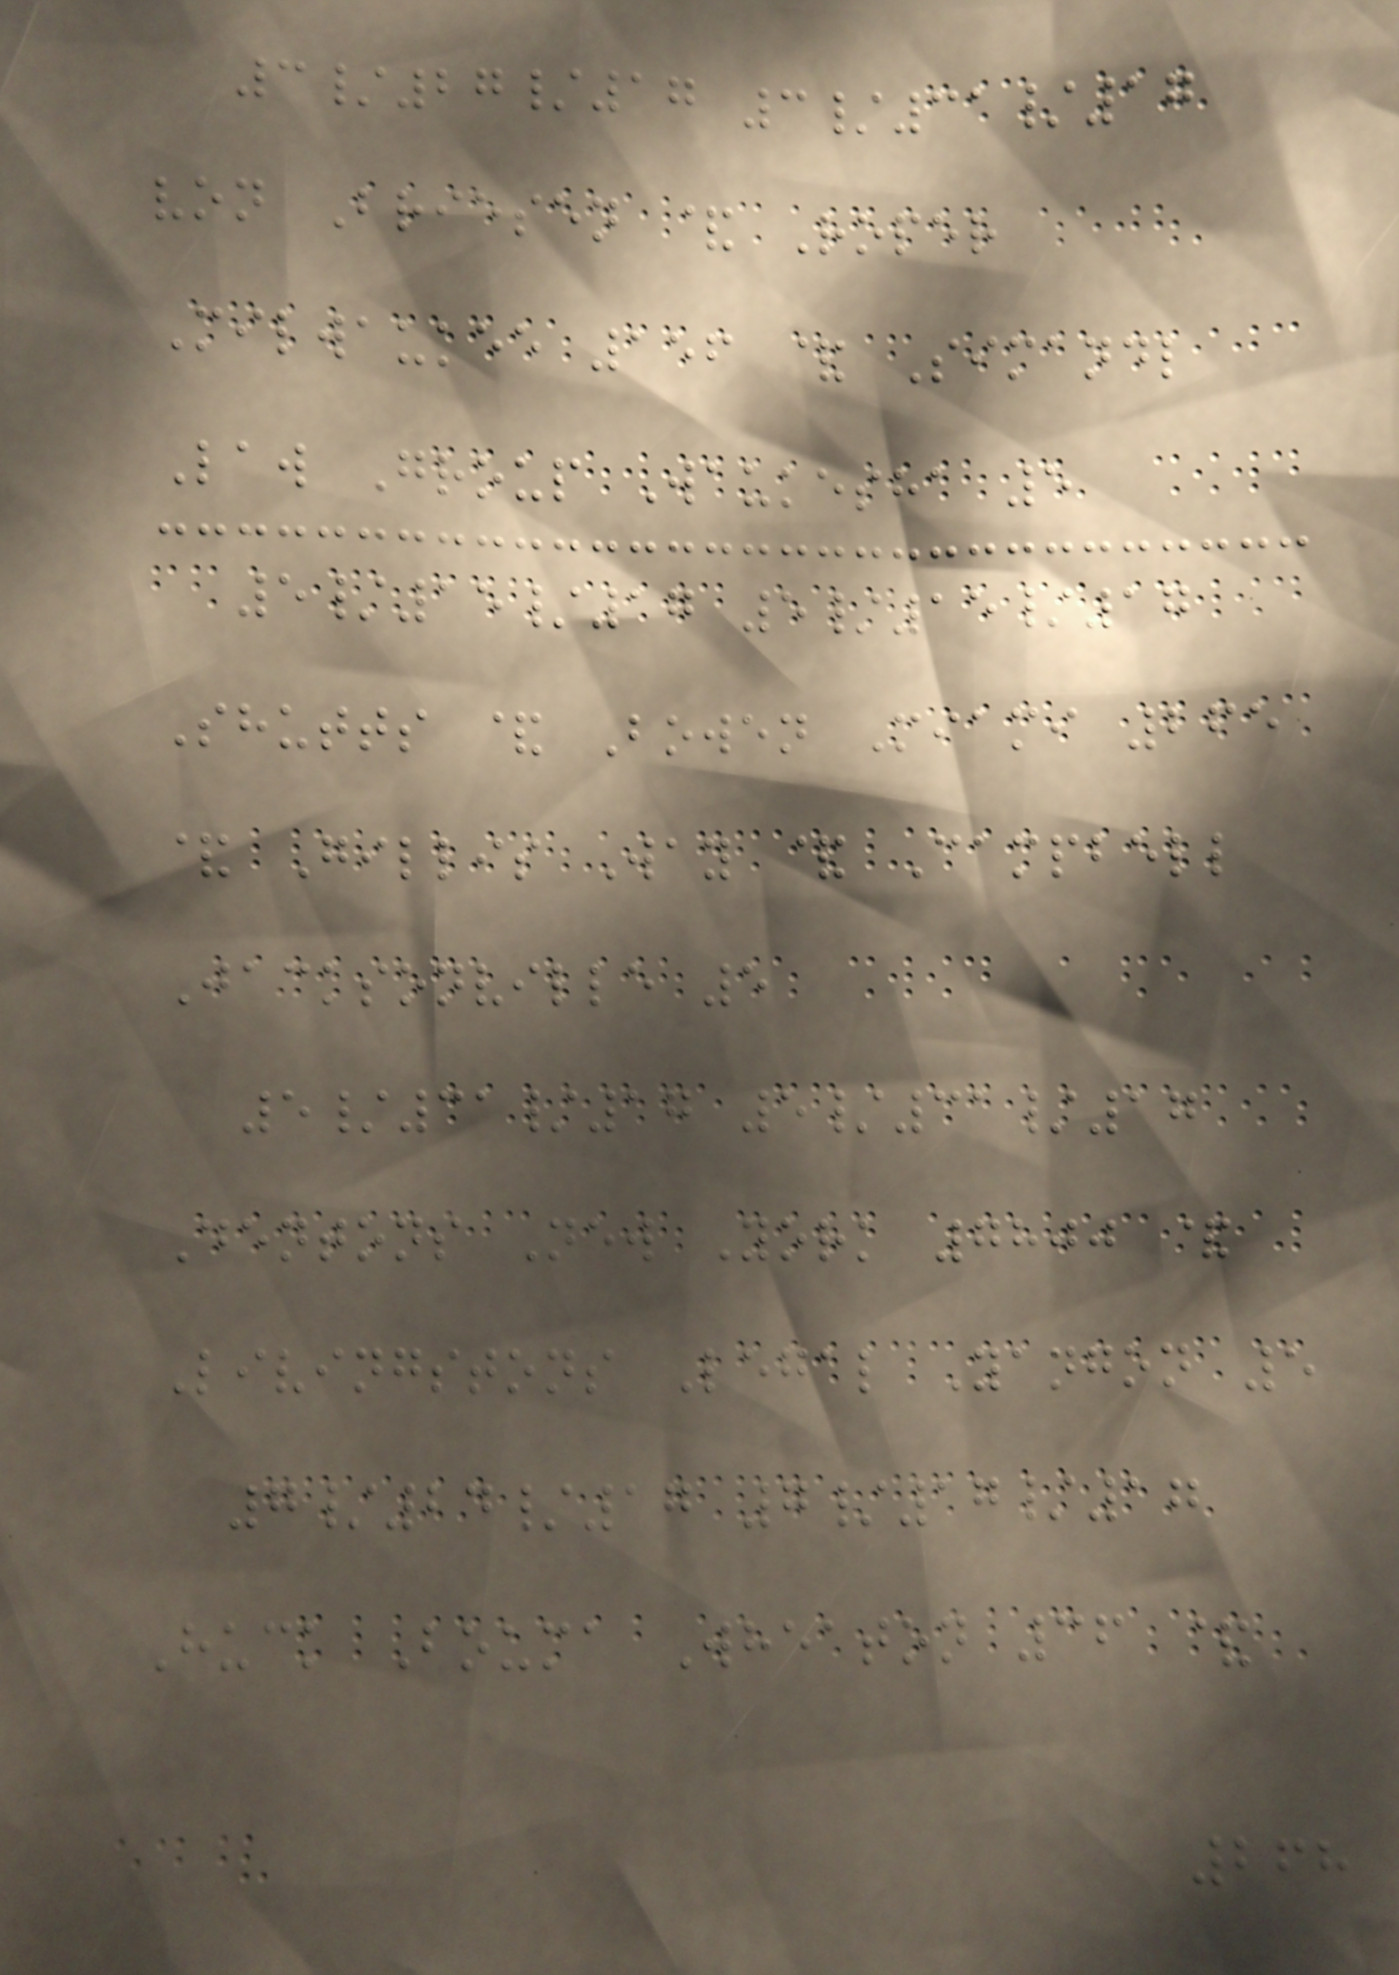3/27/17 3/31/17
von Briesen & Roper
Milwaukee 156 & Simandl
Law Group Waukesha 5
5/15/17 5/15/17
Shutts & Bowen Miami 265
& Gillis Way & Campbell
Jacksonville 5
5/31/17 5/31/17
Dentons New York 7800 &
Livingstons Legal Yangon 5
7/24/17 7/17/17
Huck Bouma Wheaton 36 &
268
